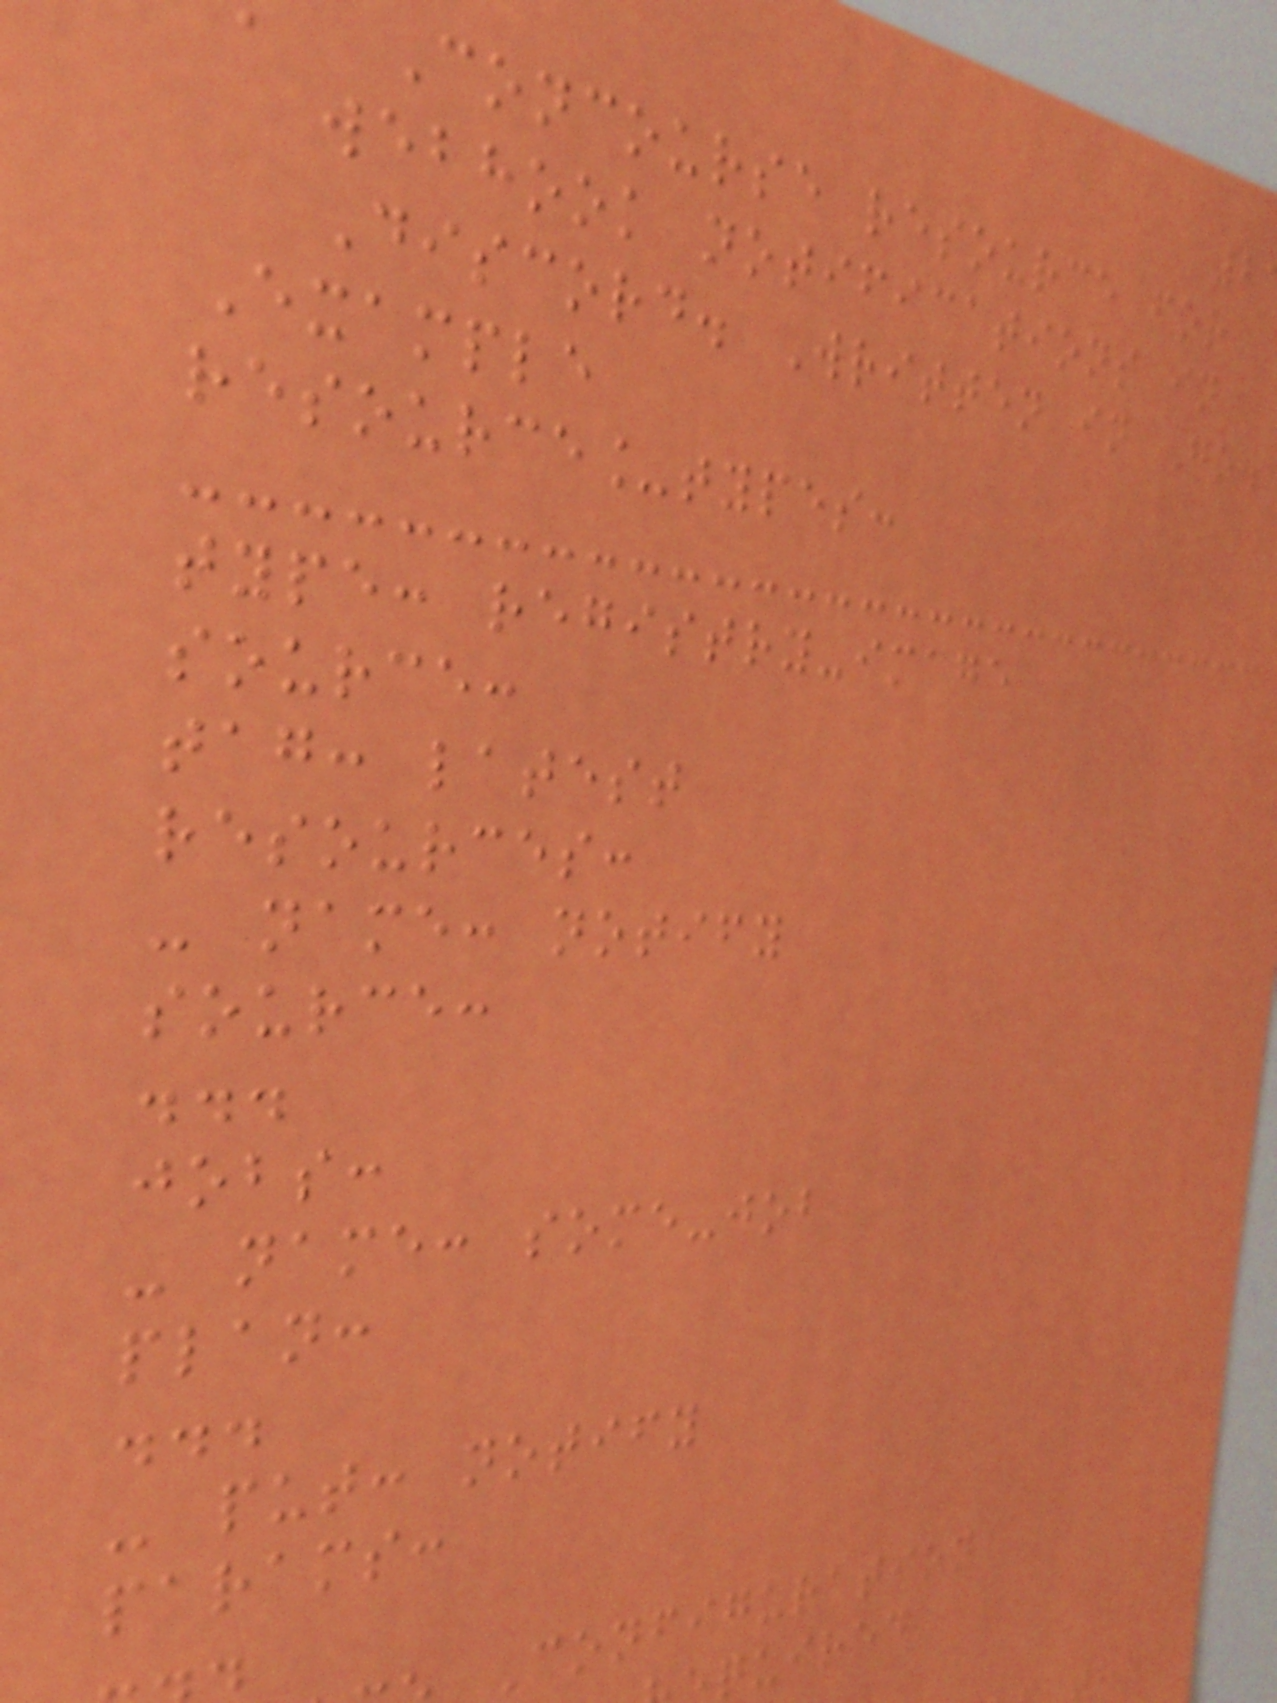Concourse resource for
webhook notifications in
Discord. Written in Go.
Example
resource_types:
type: registry-image
source:
tag: latest
resources:
- name: notify
source:
...
jobs:
- name: some-job
plan:
...
- put: notify
params:
Configuration
quired
